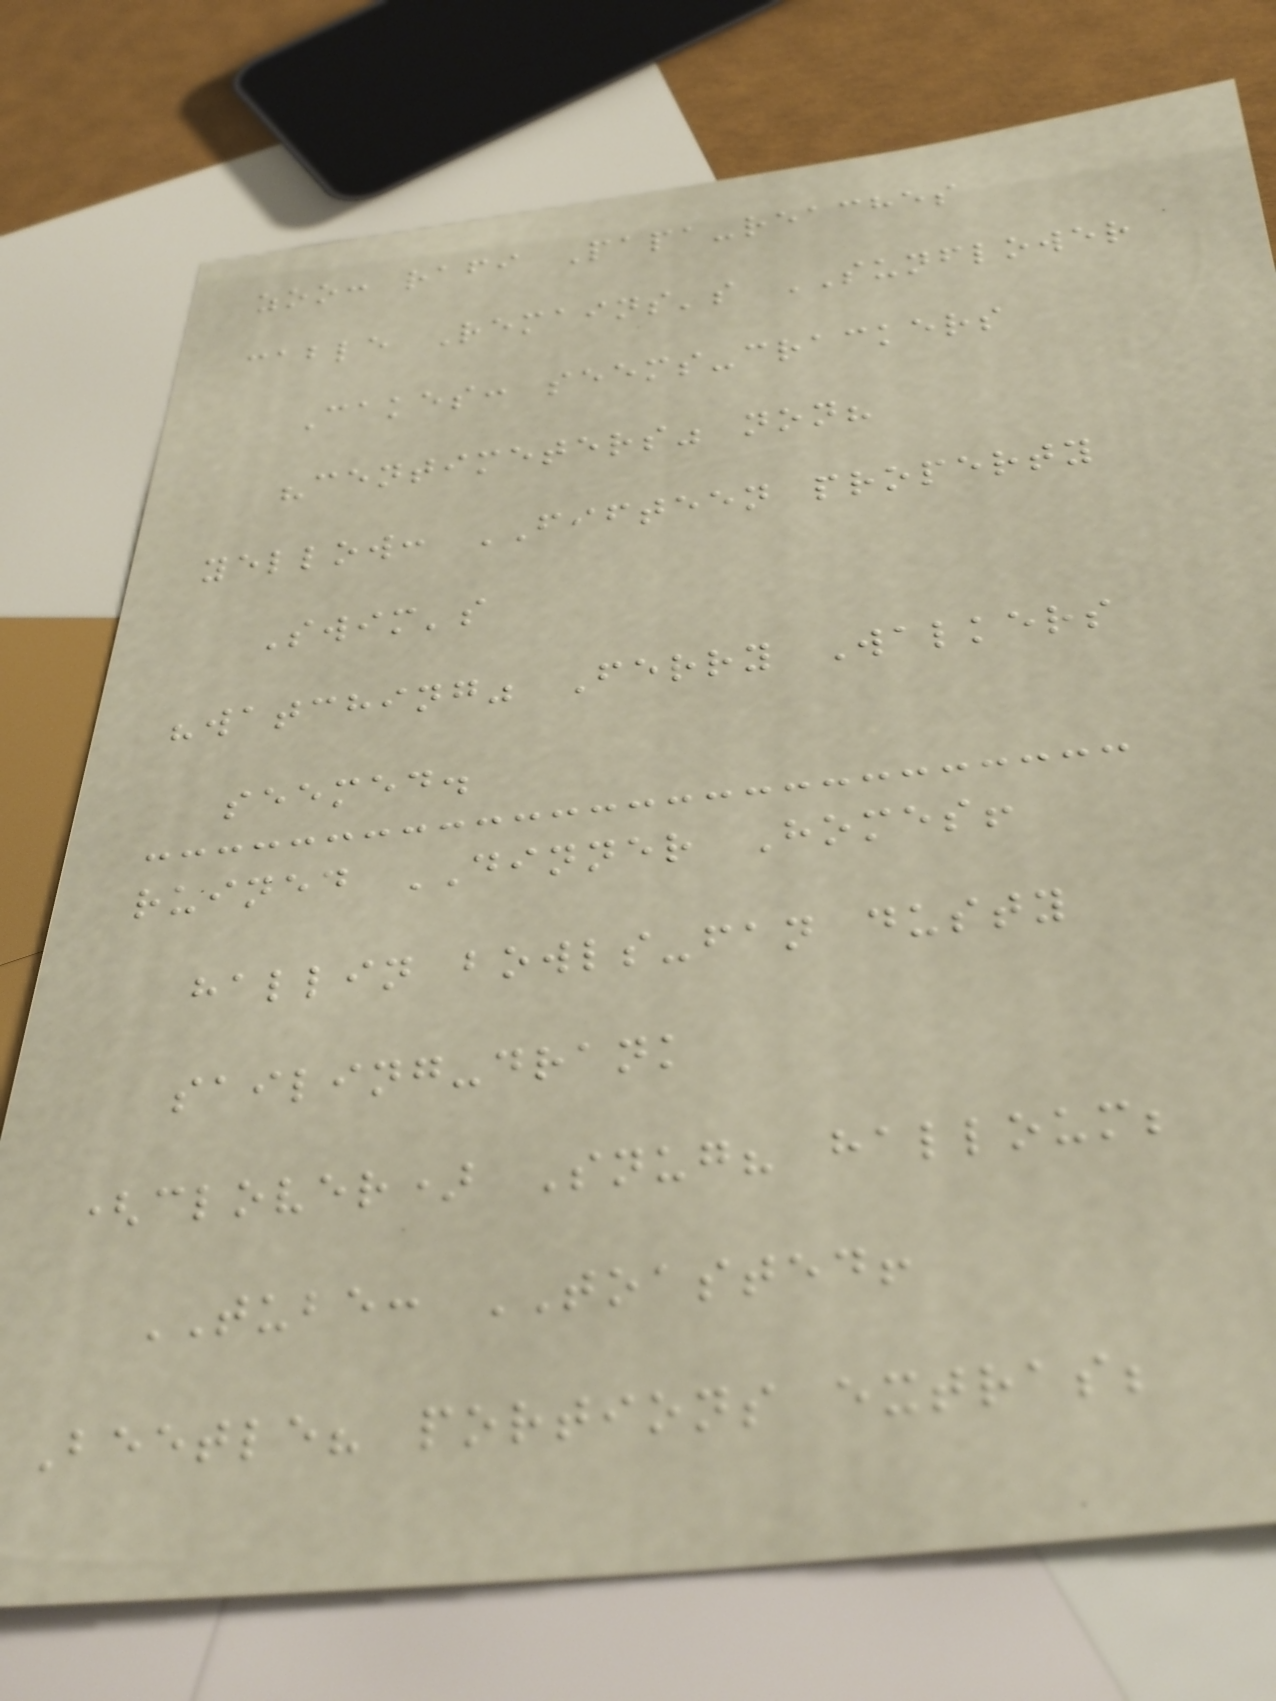zoo: rafi Papa-reaches
cable Remains's SUNFLOWER
Cakes: seems-crackers
"centimeters" non?
yellow: FIFTEEN property
Swim's
"watching" Ferry Walkers
seemed.
ruined DINNER Homes!
hallin bowls-fan dusty
sailing-drank
(clover) Snug? halloum;
TUBE: TOASTED!
Beetle? portions extras;
